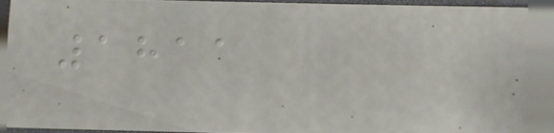1811
